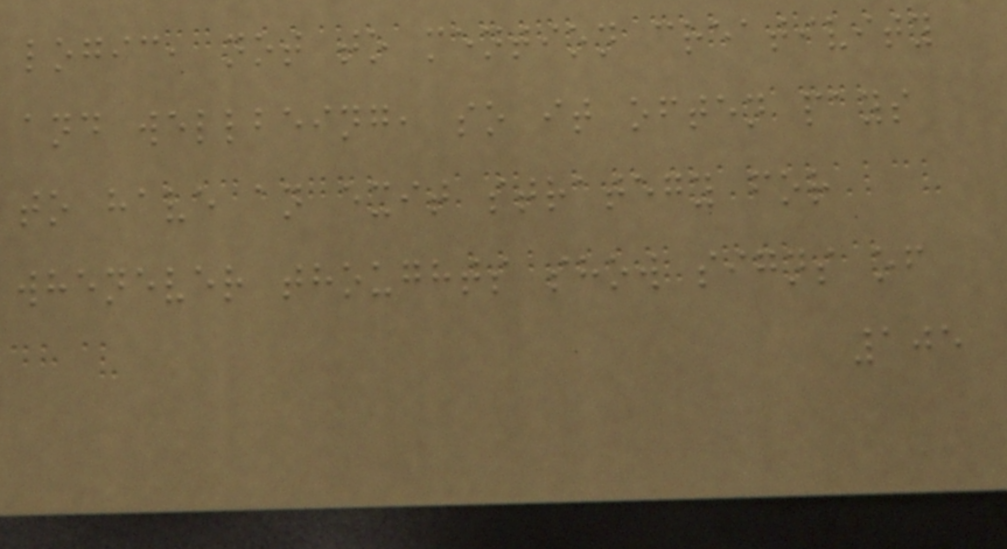logic, not to mention creativity
and wellbeing, so it often pays
to have an exit strategy for
whenever thoughts show signs of
105
